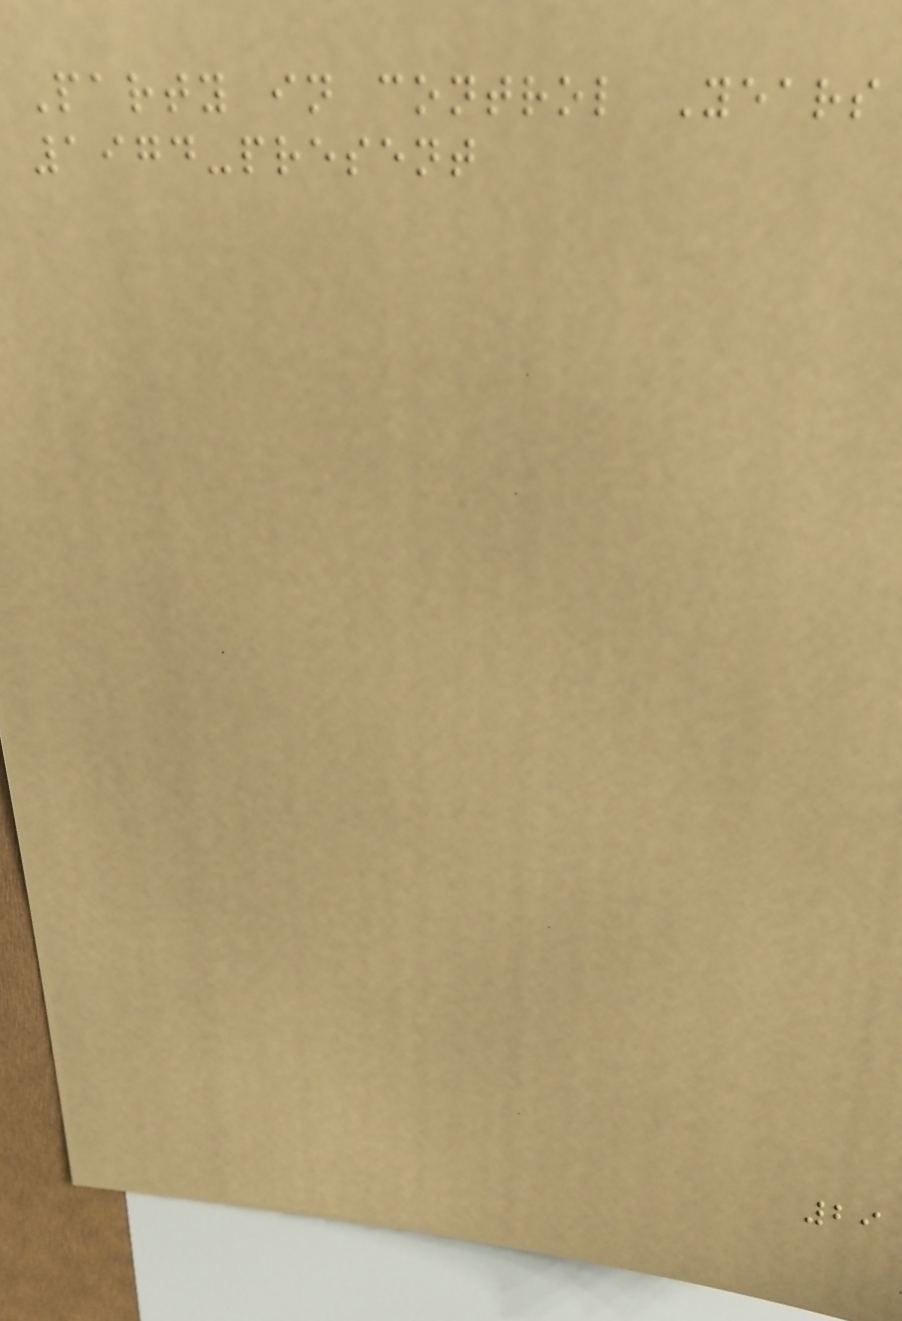Party in control Years
1974-present
29
